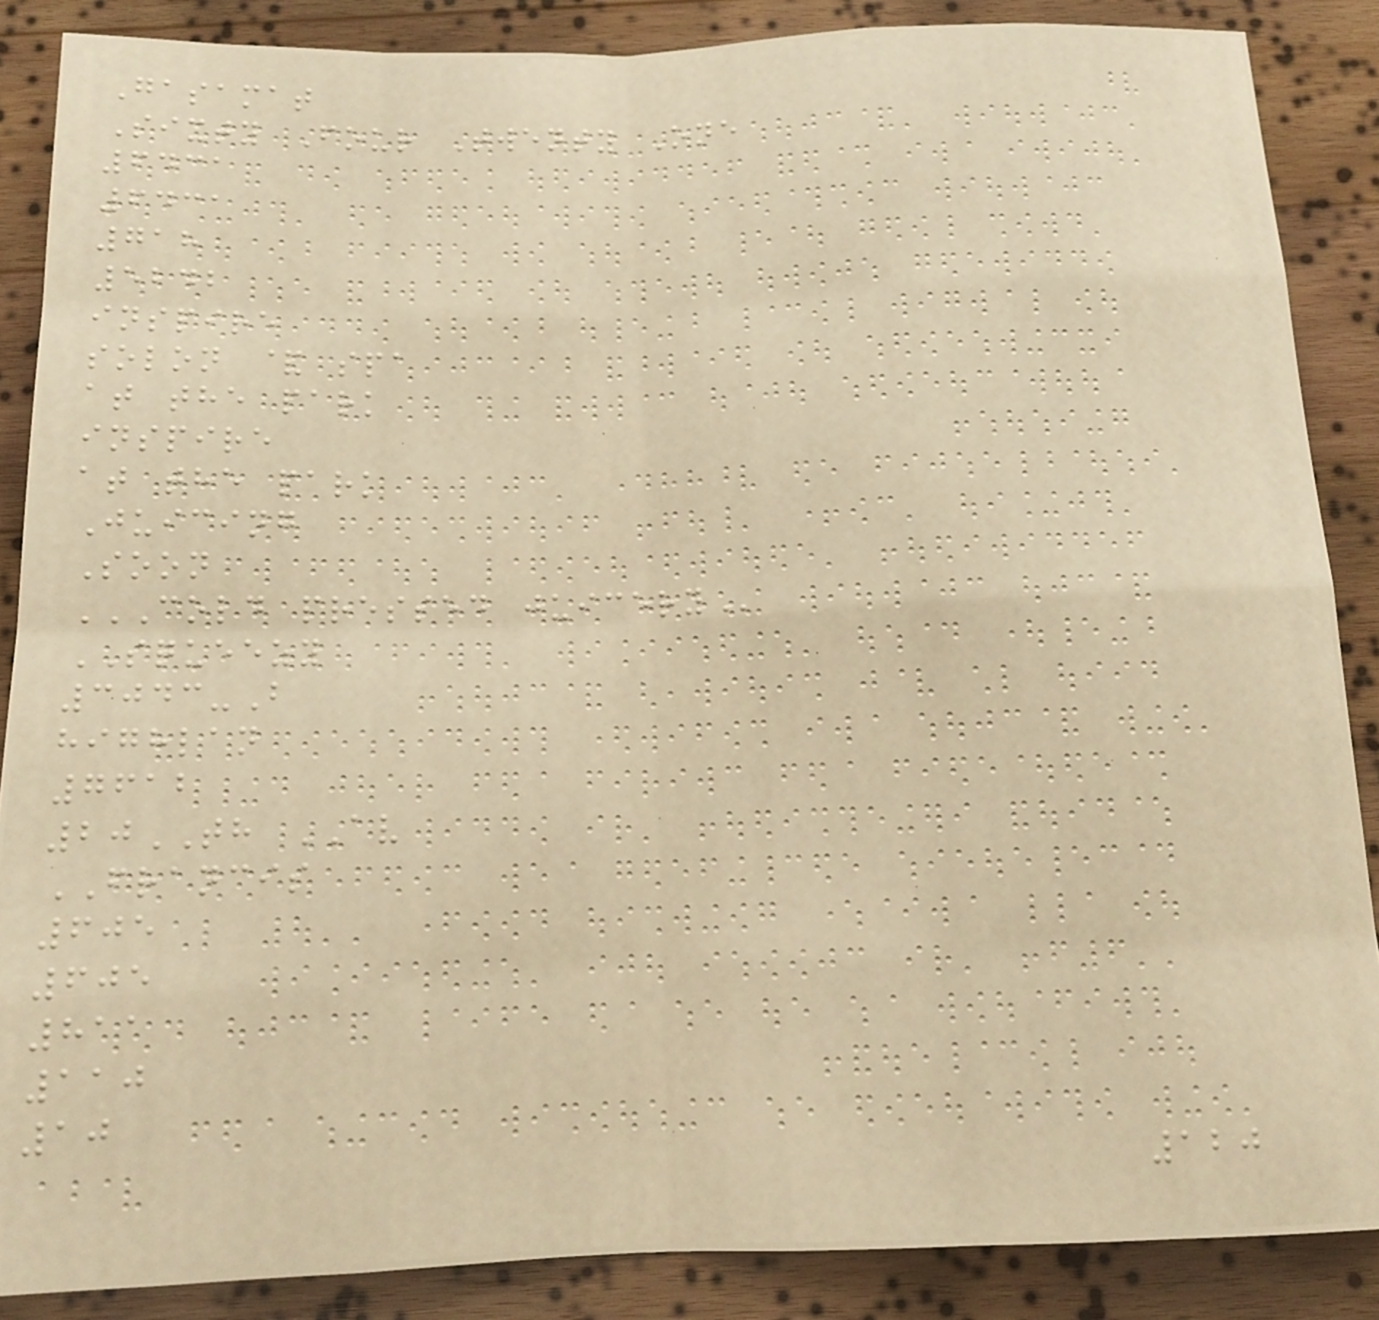Gasamat
Sixty Four Twenty One
6431
6431
718
5242
inspire
solon & spa
at the park
inspire
at the park
Juicing
Soon
COLD PRESSED JUICERY
SQUEEZY
3043-B
highlan
7612
20TH AV
FRANCIS
605
605
811
110
10
120
